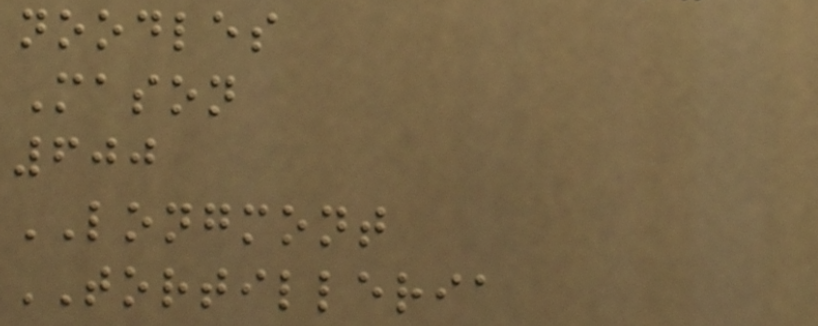noodles
Mason
600
LONGMONT
TORTILLERIA
